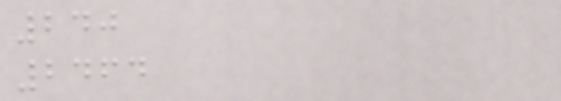240
2464
